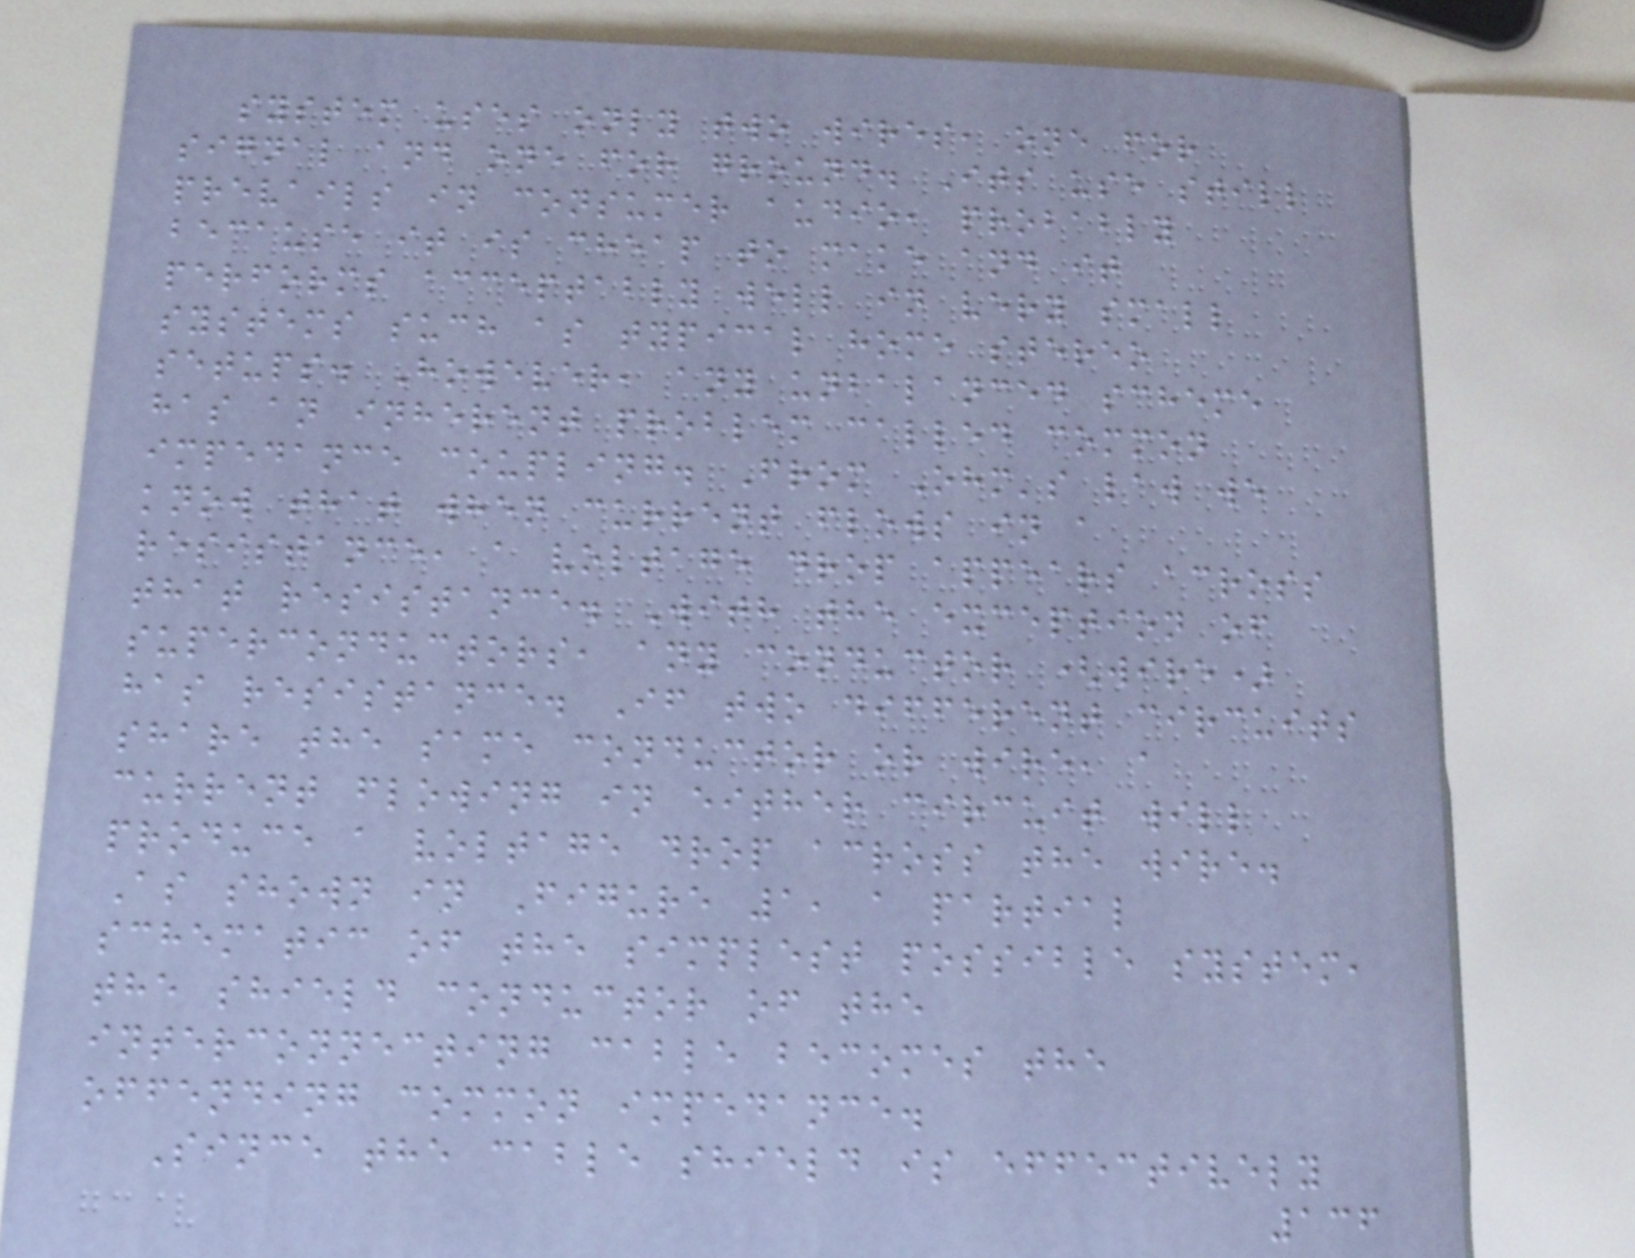system uses only two wires, one for
signal and one for ground. Its use still
prevails in consumer audio, probably
because it is cheap to make and it
performs acceptably well in very small
systems such as typical home stereo
setups. However, any unbalanced scheme
has an inherent problem called common
impedance coupling. From Ohm's law we
know that when current flows in a
resistance, a voltage drop appears across
that resistance. With the exception of
superconductors, any conductor (wire)
has resistance. If two different circuits
share the same conductor or wire, a
current flowing in either circuit will
produce a voltage drop across the wire.
As shown in Figure 1, a partial
schematic of the simplest possible system,
the shield conductor of the
interconnecting cable becomes the
offending common impedance.
Since the cable shield is effectively
136
